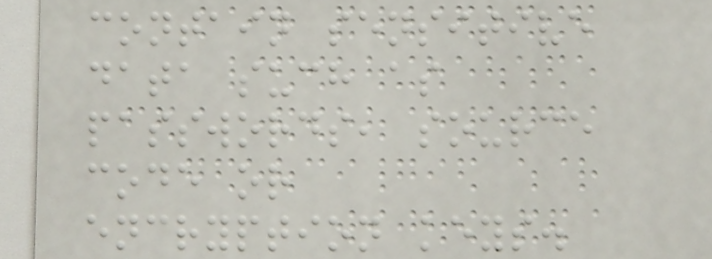contain sensitive
data such as
passwords, source
code or
encryption keys.
